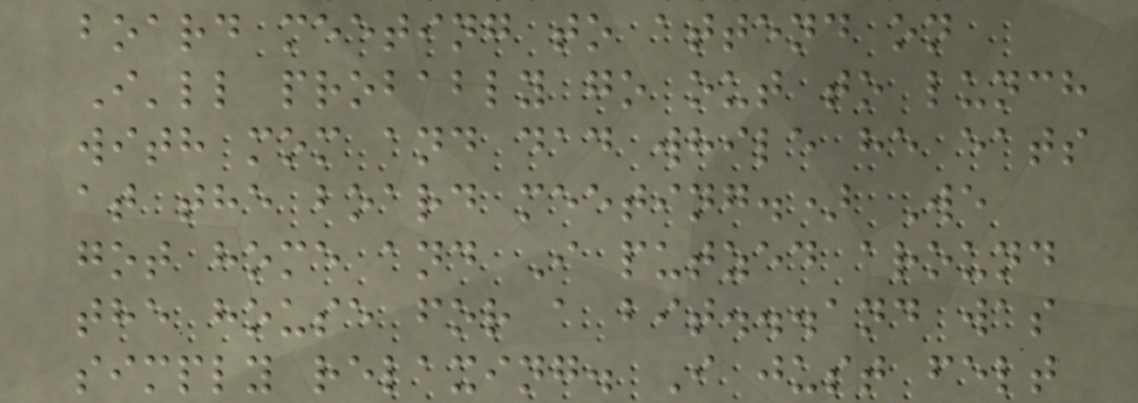board meeting to attend on
I'll probably go out to lunch
with mom and dad while he eats
at the board meeting.) We
got home and I putzed around
the house for a bit...and was
simply relaxing. I just felt
